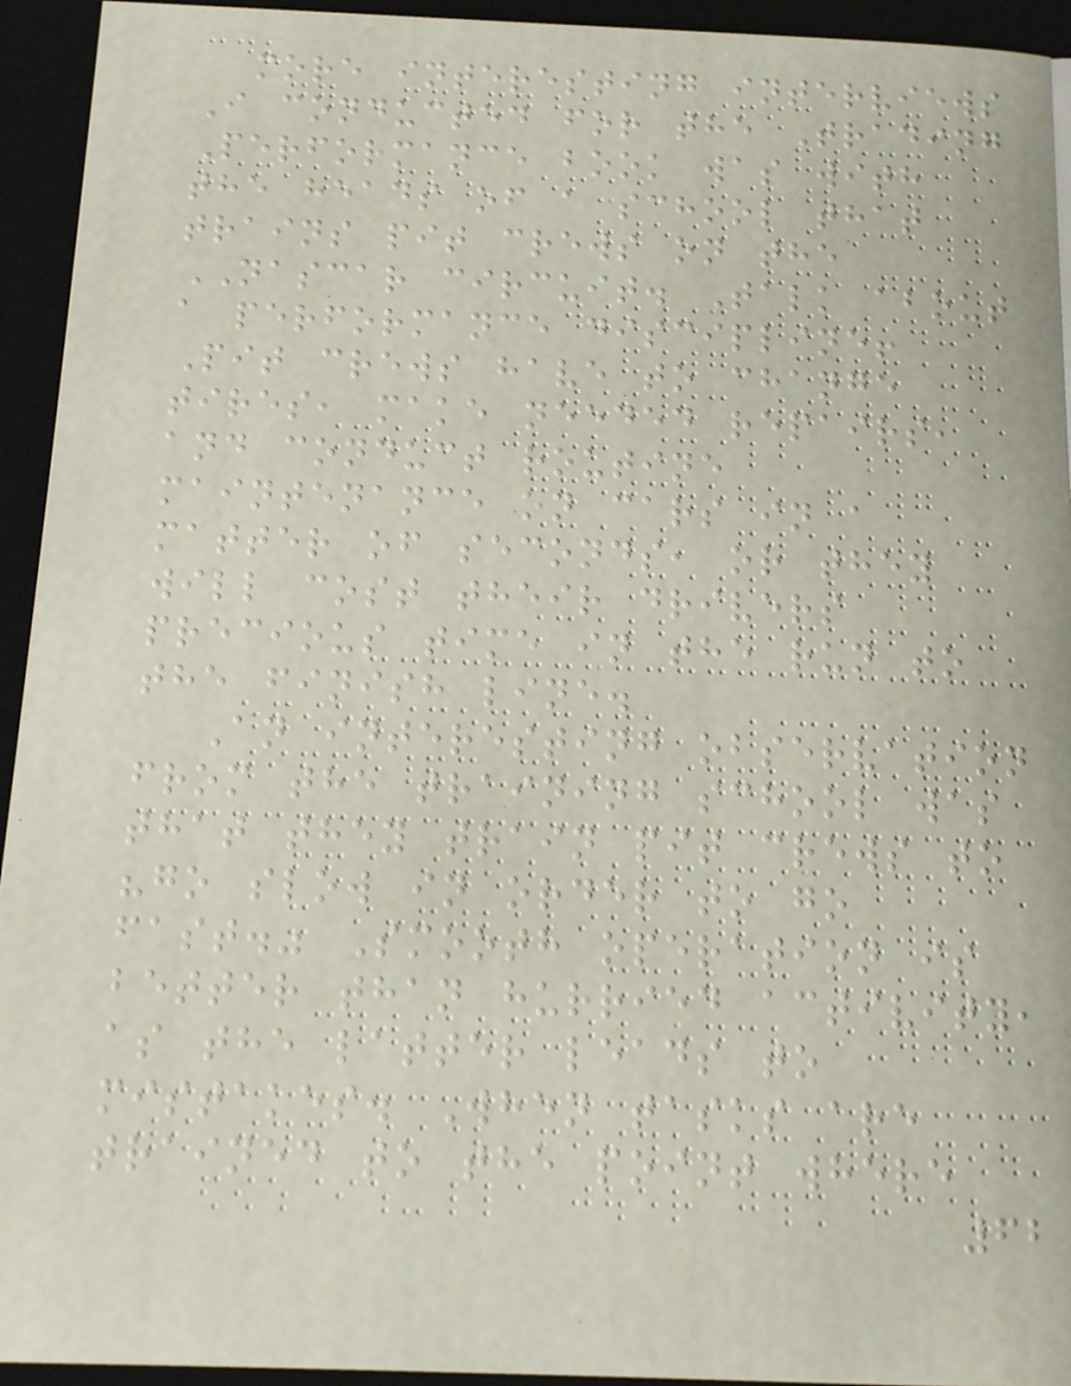more interesting interviews
I conducted for the Trading
Performance book was with
the heads of a school that
trains pit crews on the
NASCAR circuit. Talk about
a performance discipline!
Pit crews have to change
tires, make needed repairs,
and conduct routine
maintenance on cars in a
matter of seconds, or they
will cost their drivers
precious time in the run to
the finish line.
An interesting observation
from the training school was
that they train pit crews to
"go slow in order to go
fast." Smooth operation is
better than hurried activity,
as the latter leads to
mistakes. When tasks are
trained to the point where
62
